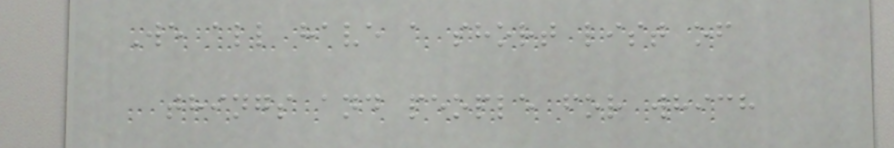We all have a short list of
things and people for which
